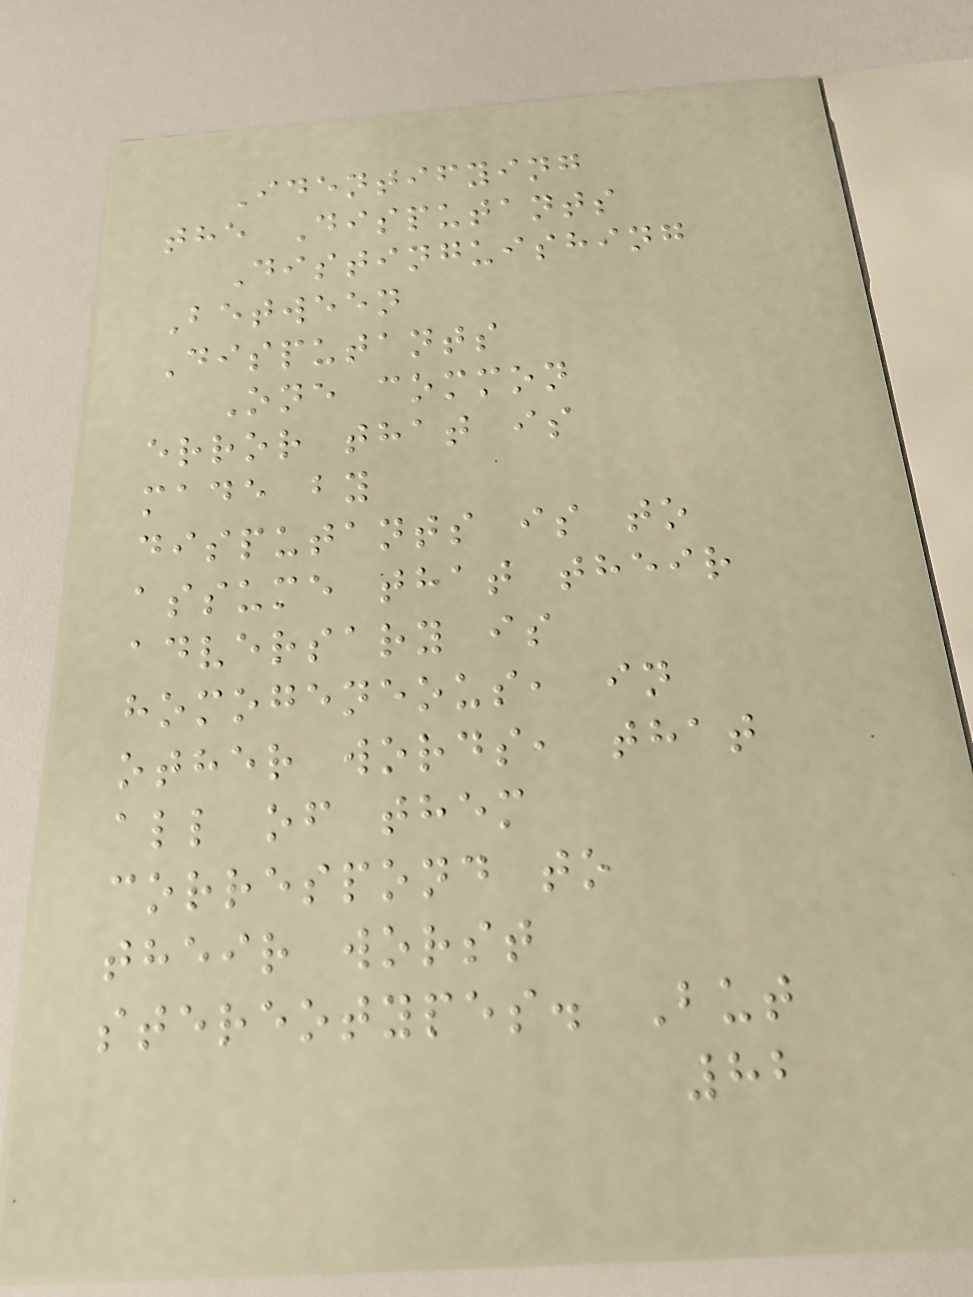Identifying
the Disputants
Distinguishing
Between
Disputants
One common
error that is
made by
disputants is to
assume that their
adversary is
homogeneous, in
other words, that
all of them
correspond to
their worst
stereotypes. But
82
